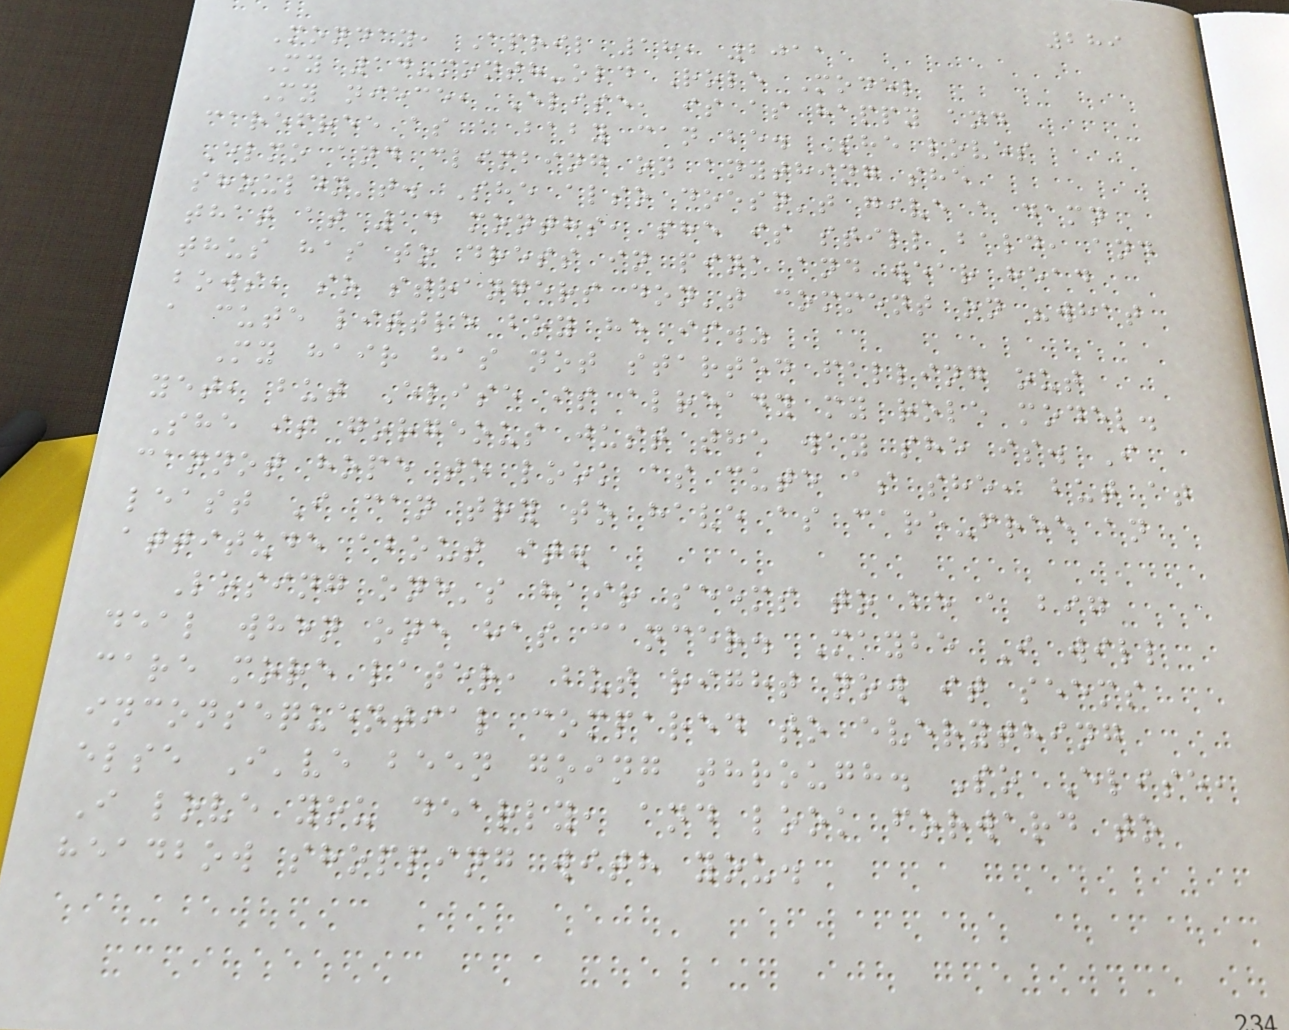289
Monday, April 18, 2011
My 14-month-old Role Model
My niece, Elise, is as happy and
carefree as a baby can be. She loves
Elmo and climbing on anything she
shouldn't. She also doesn't give a damn
that at 14 months, she is still bald, and
thus has to dress in pink and wear head
bows, so strangers don't comment on "what
a cute little boy he is."
My hair has not started falling out
yet, but Elise is already my role model.
She is gorgeous just the way she is. I
cannot hope to look as cute as she, but at
least I can try to have as care-free an
attitude about it.
Losing one's hair seems to be a big
deal when one has cancer. Maybe I will
care more later, but right now it seems
inconsequential compared to everything
else I've been going through. So Elise,
I love you dearly, and look forward to
headbow shopping with you.
